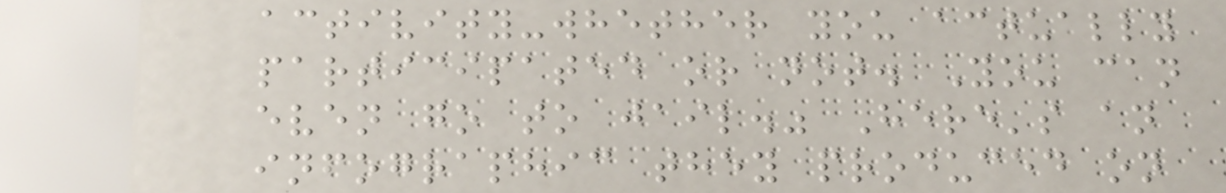activity-whether you actually
participated or not. You can
even go to jail." Here's an
infographic they produced on
